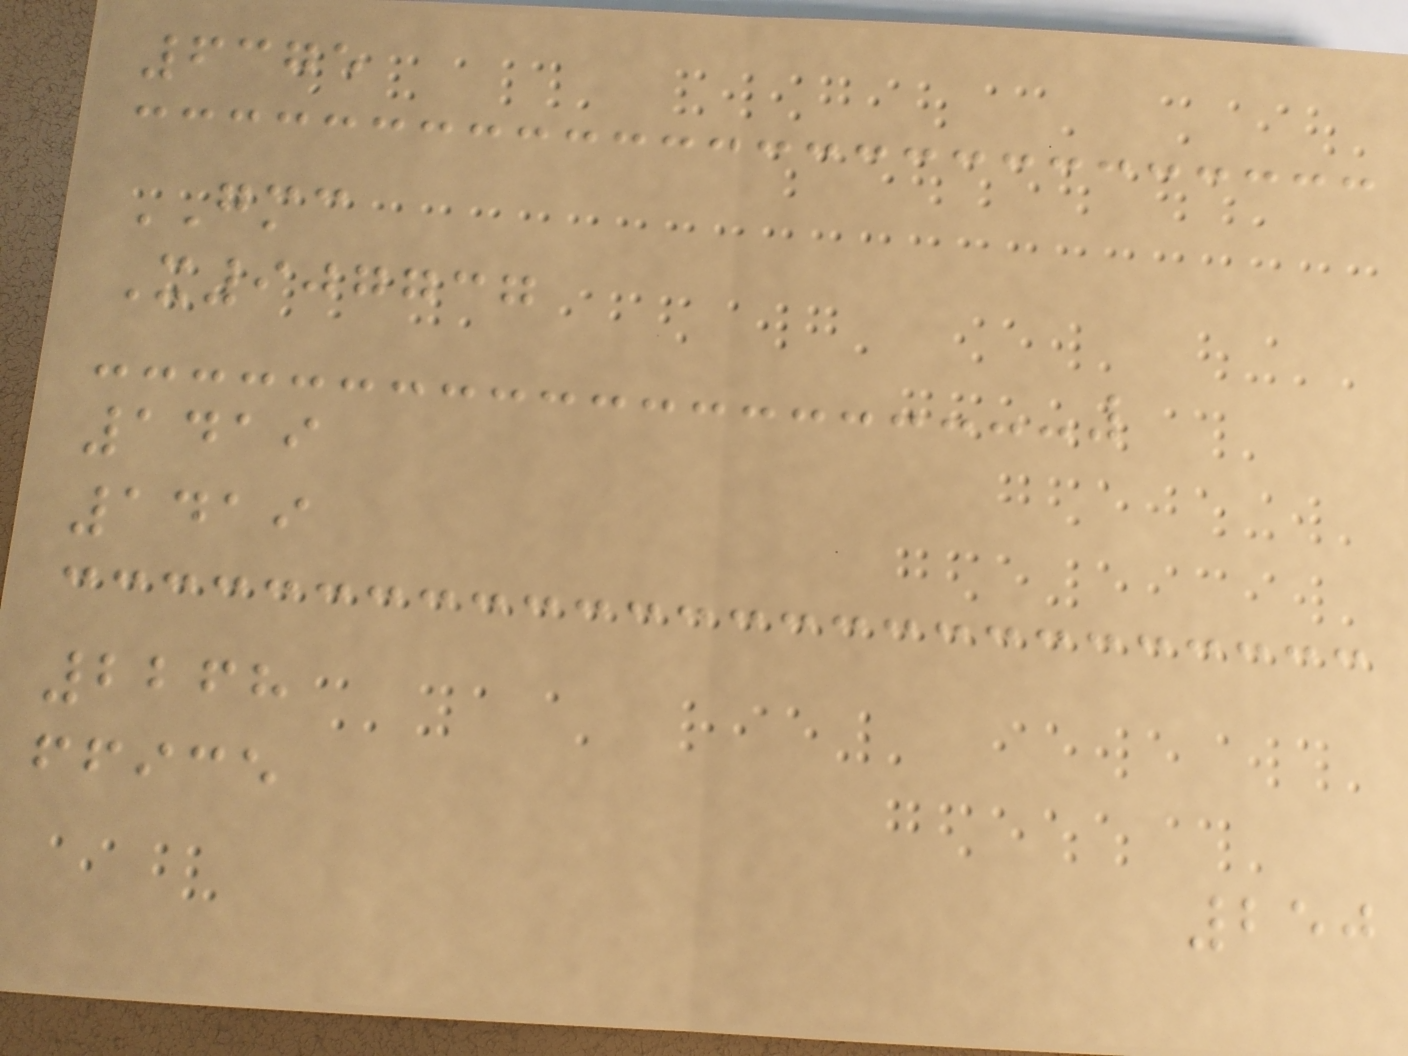6375
GMC
X907737
1419
1419
2268
ffice
250
